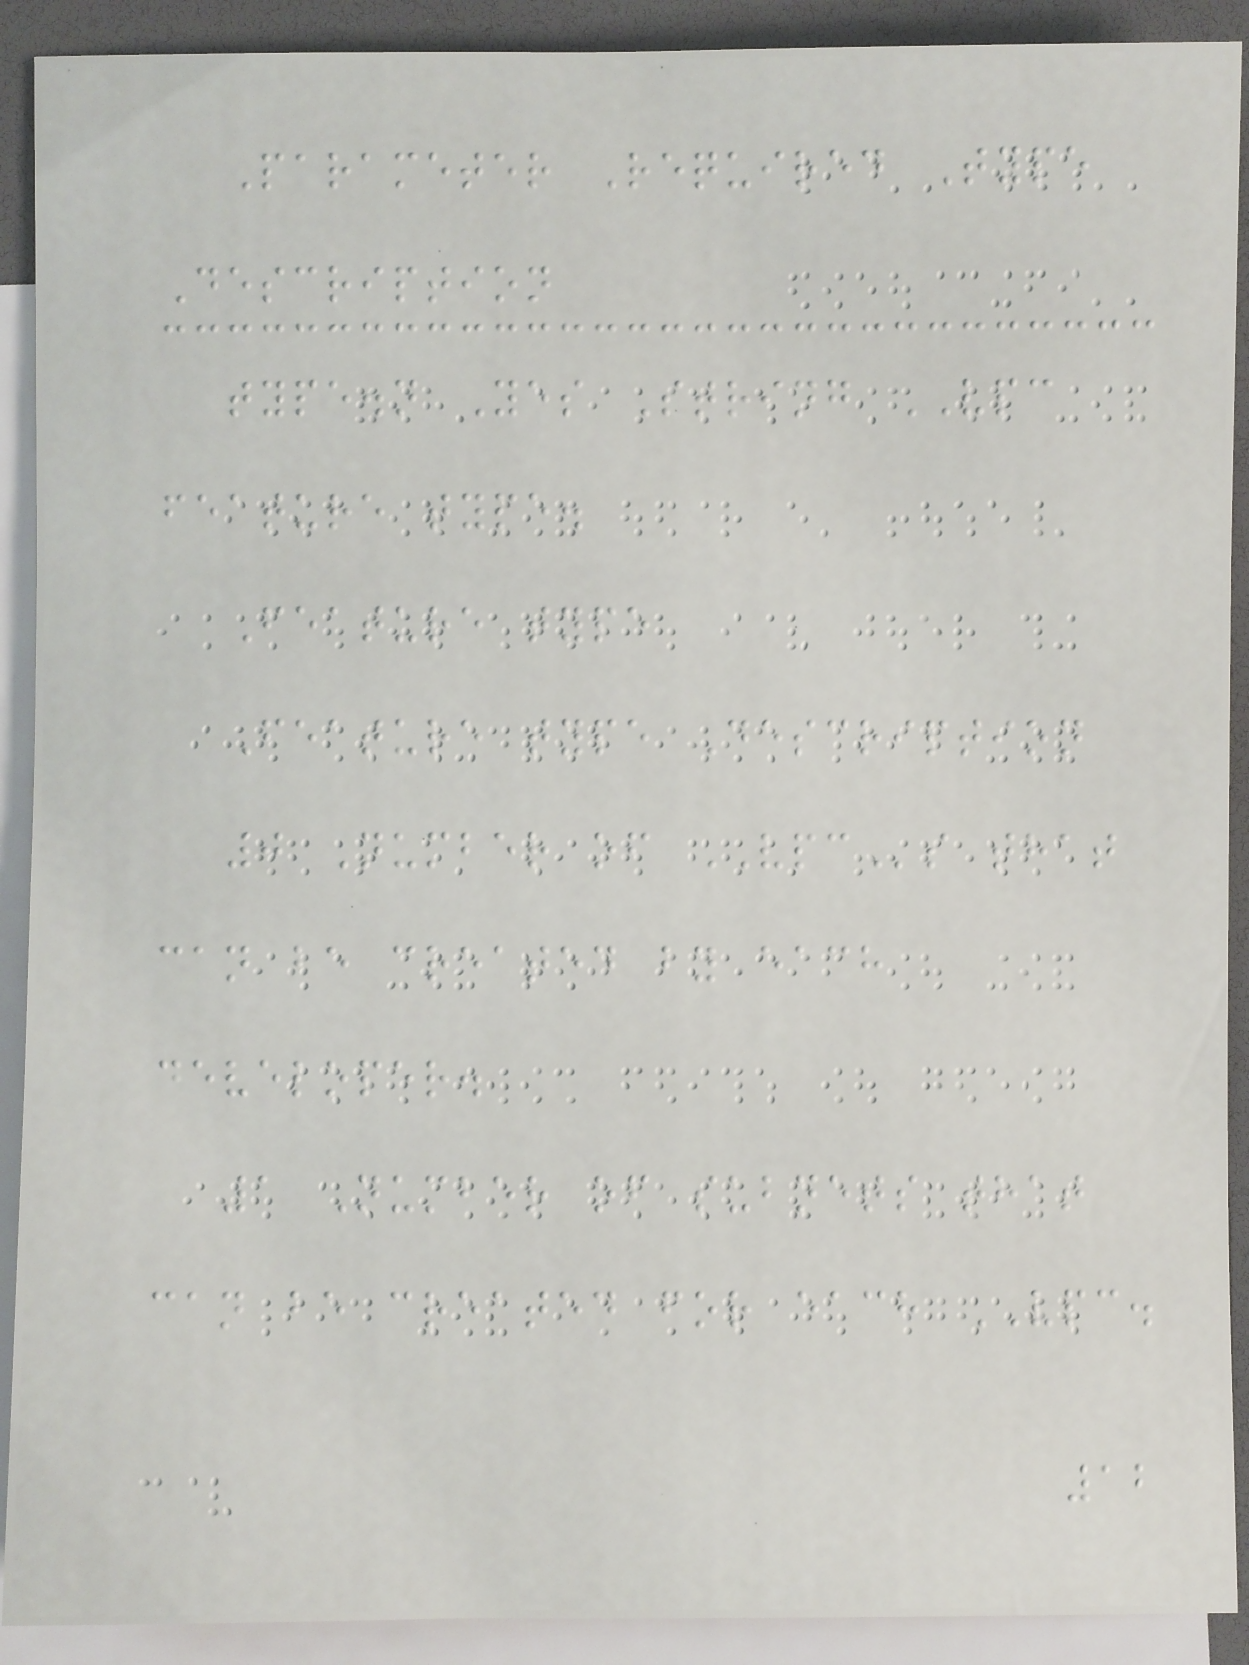Parameter Required Type
Description
type.n Yes String VPC
feature type.
Feature type
Feature type Description
0 Number of VPCs that
can be created by each
developer.
1 Number of subnets that
can be created for each VPC.
12
